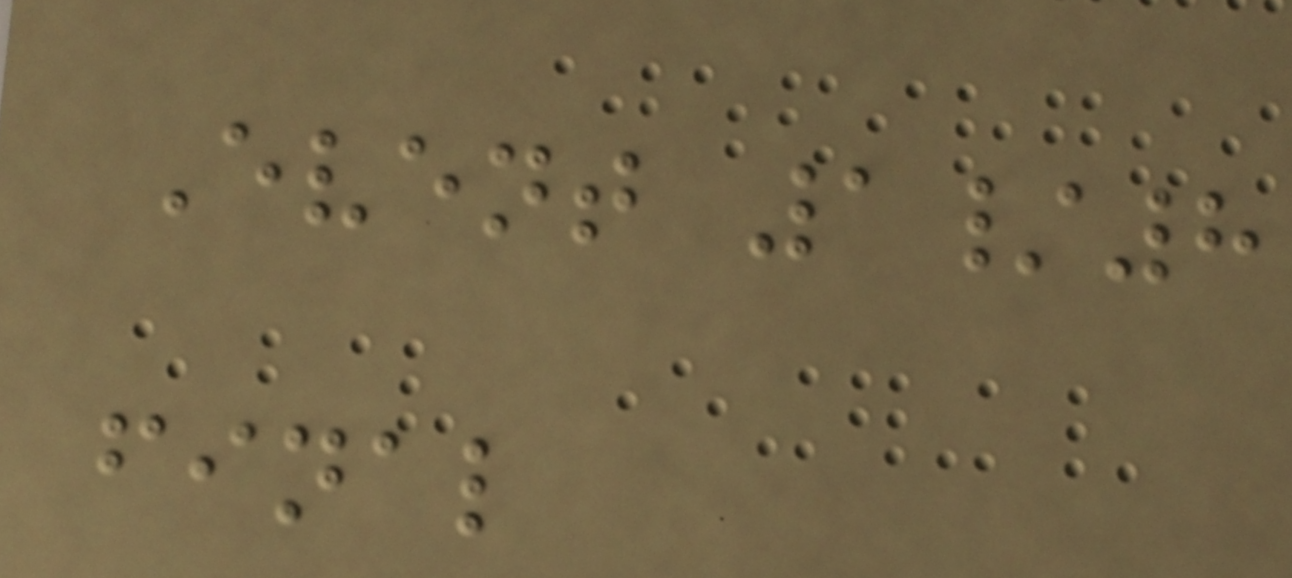Event 1/8
final
